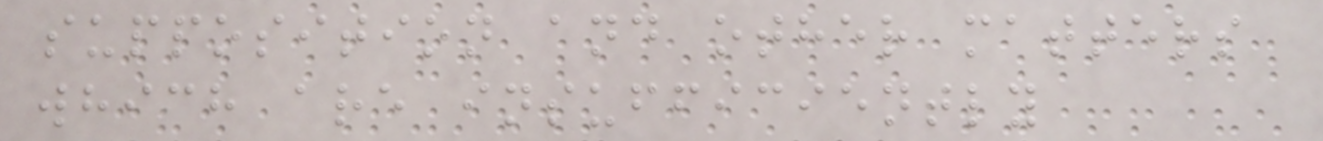supposition and other matters
which are insufficiently
